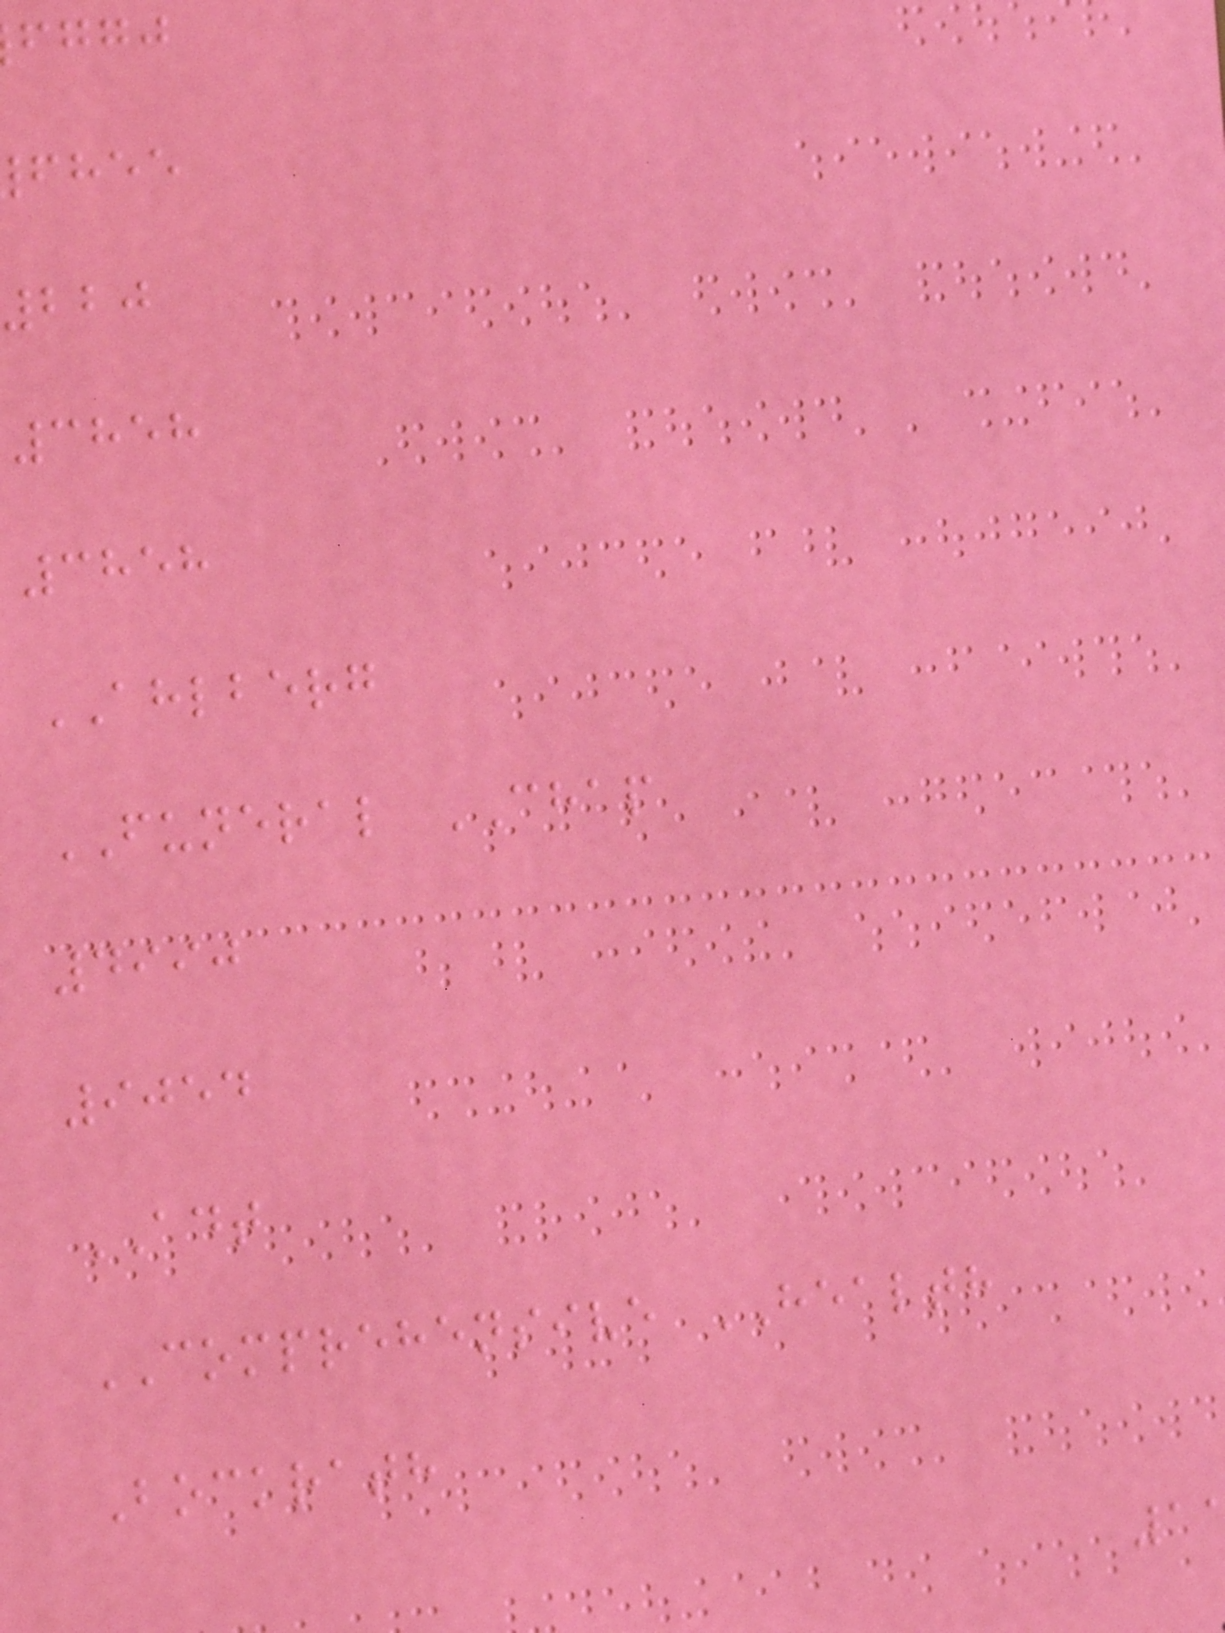fggj
fhee
220
3858
3858
AHLBERG
FUNERAL CHAP
4990
9054
ADT
COMPREHENSIVE HEALTH
Bockrath
